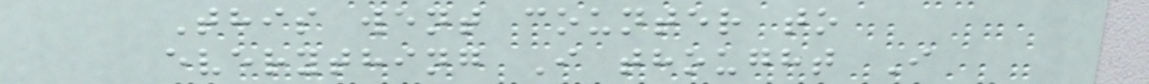This went counter to
everything I thought I
